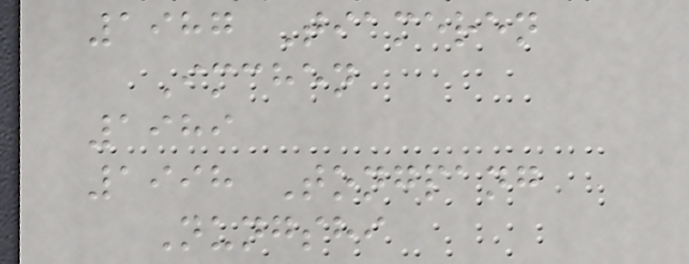1987 Tiameren
Imchen
1989
1998 Tongpang
Nungshi
